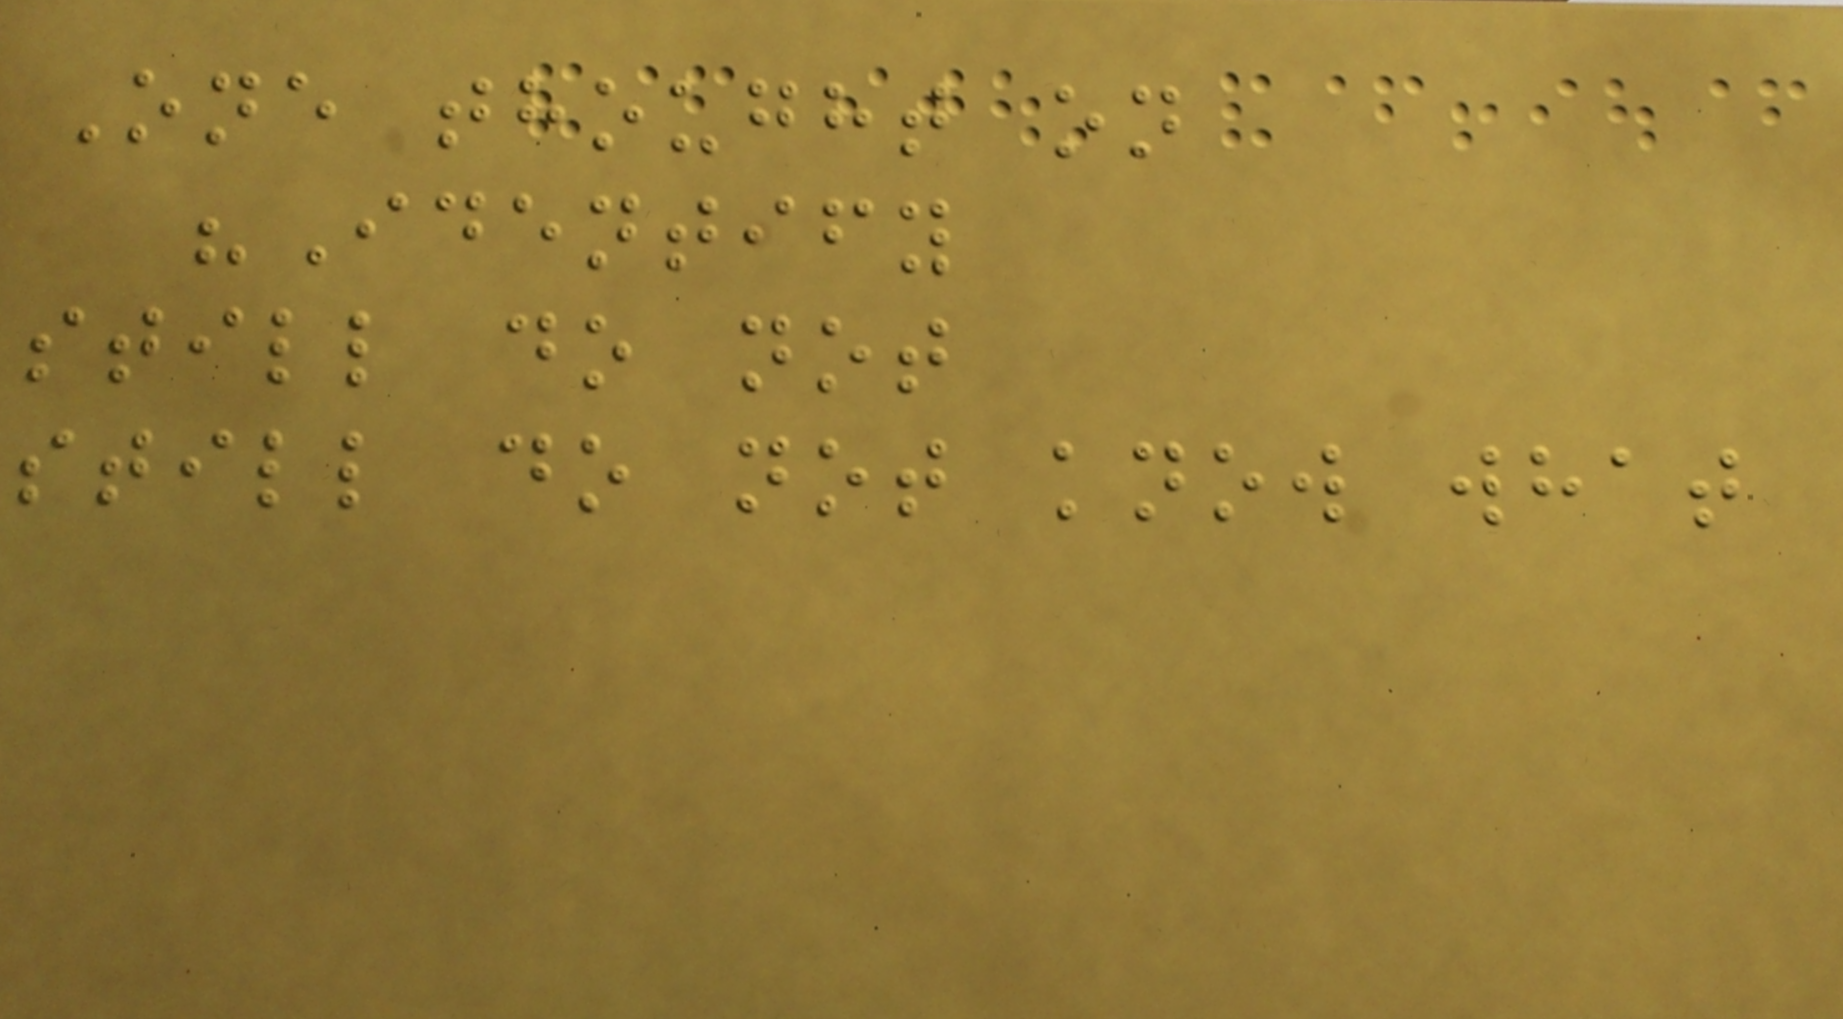One thought on
"Identify
still do not
still do not know what
